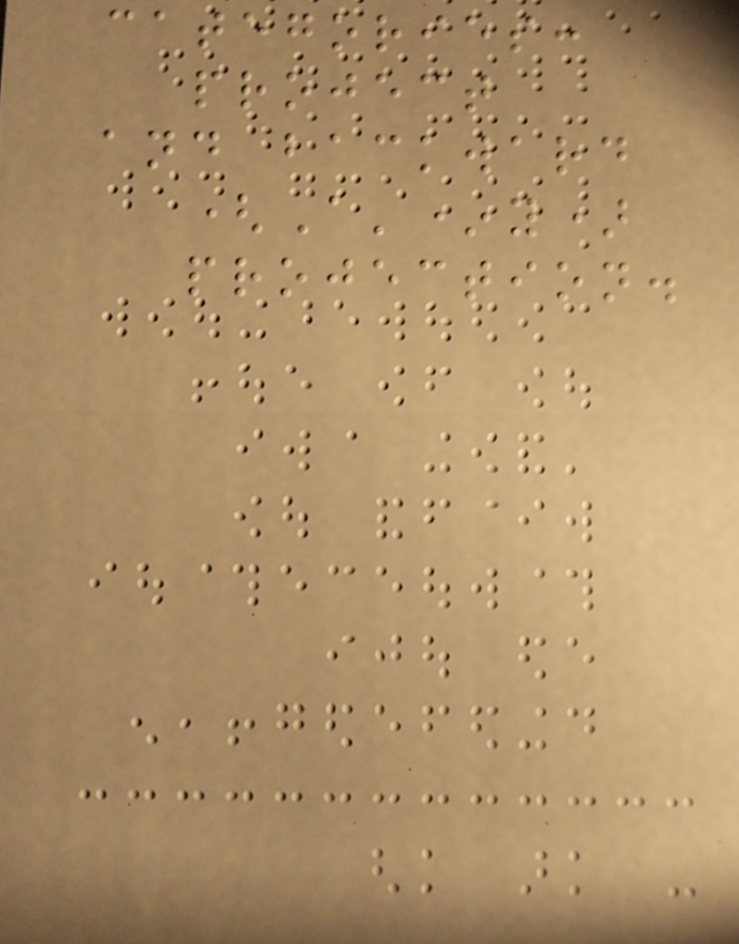categories:
project
and backward
(A'*y)
projection.
